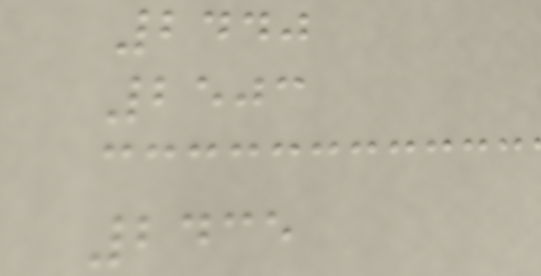2440
2503
2435
